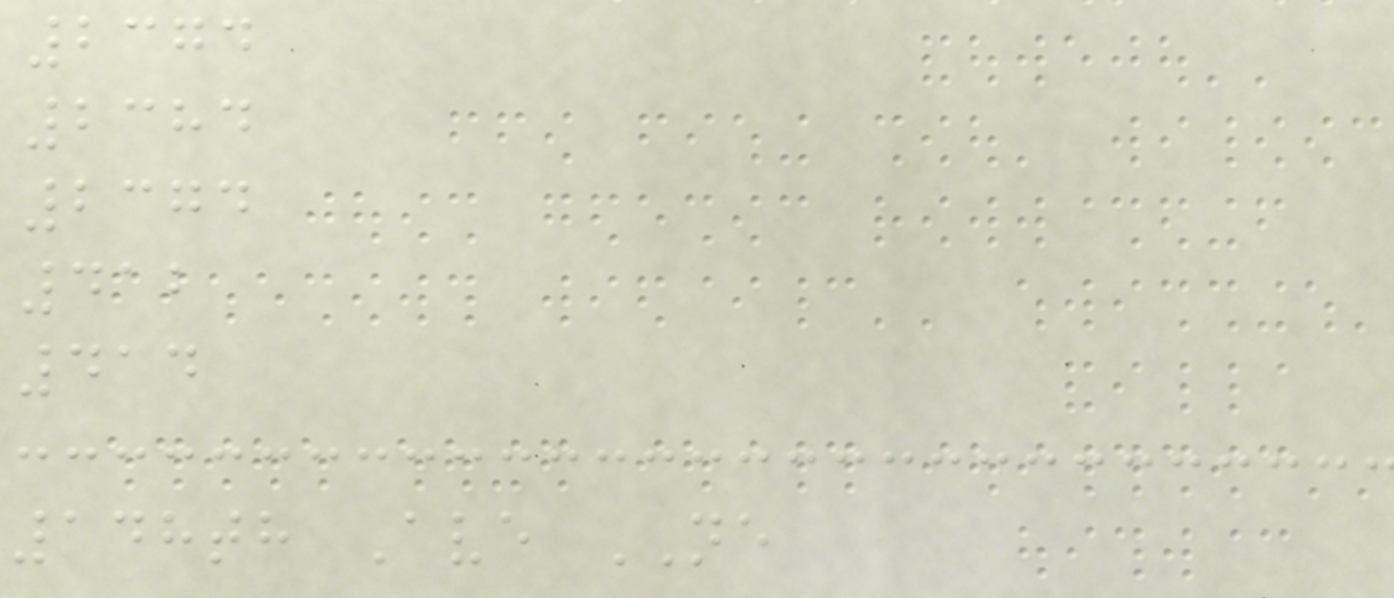2374
2384
2374
412
414
148th Ave NE
